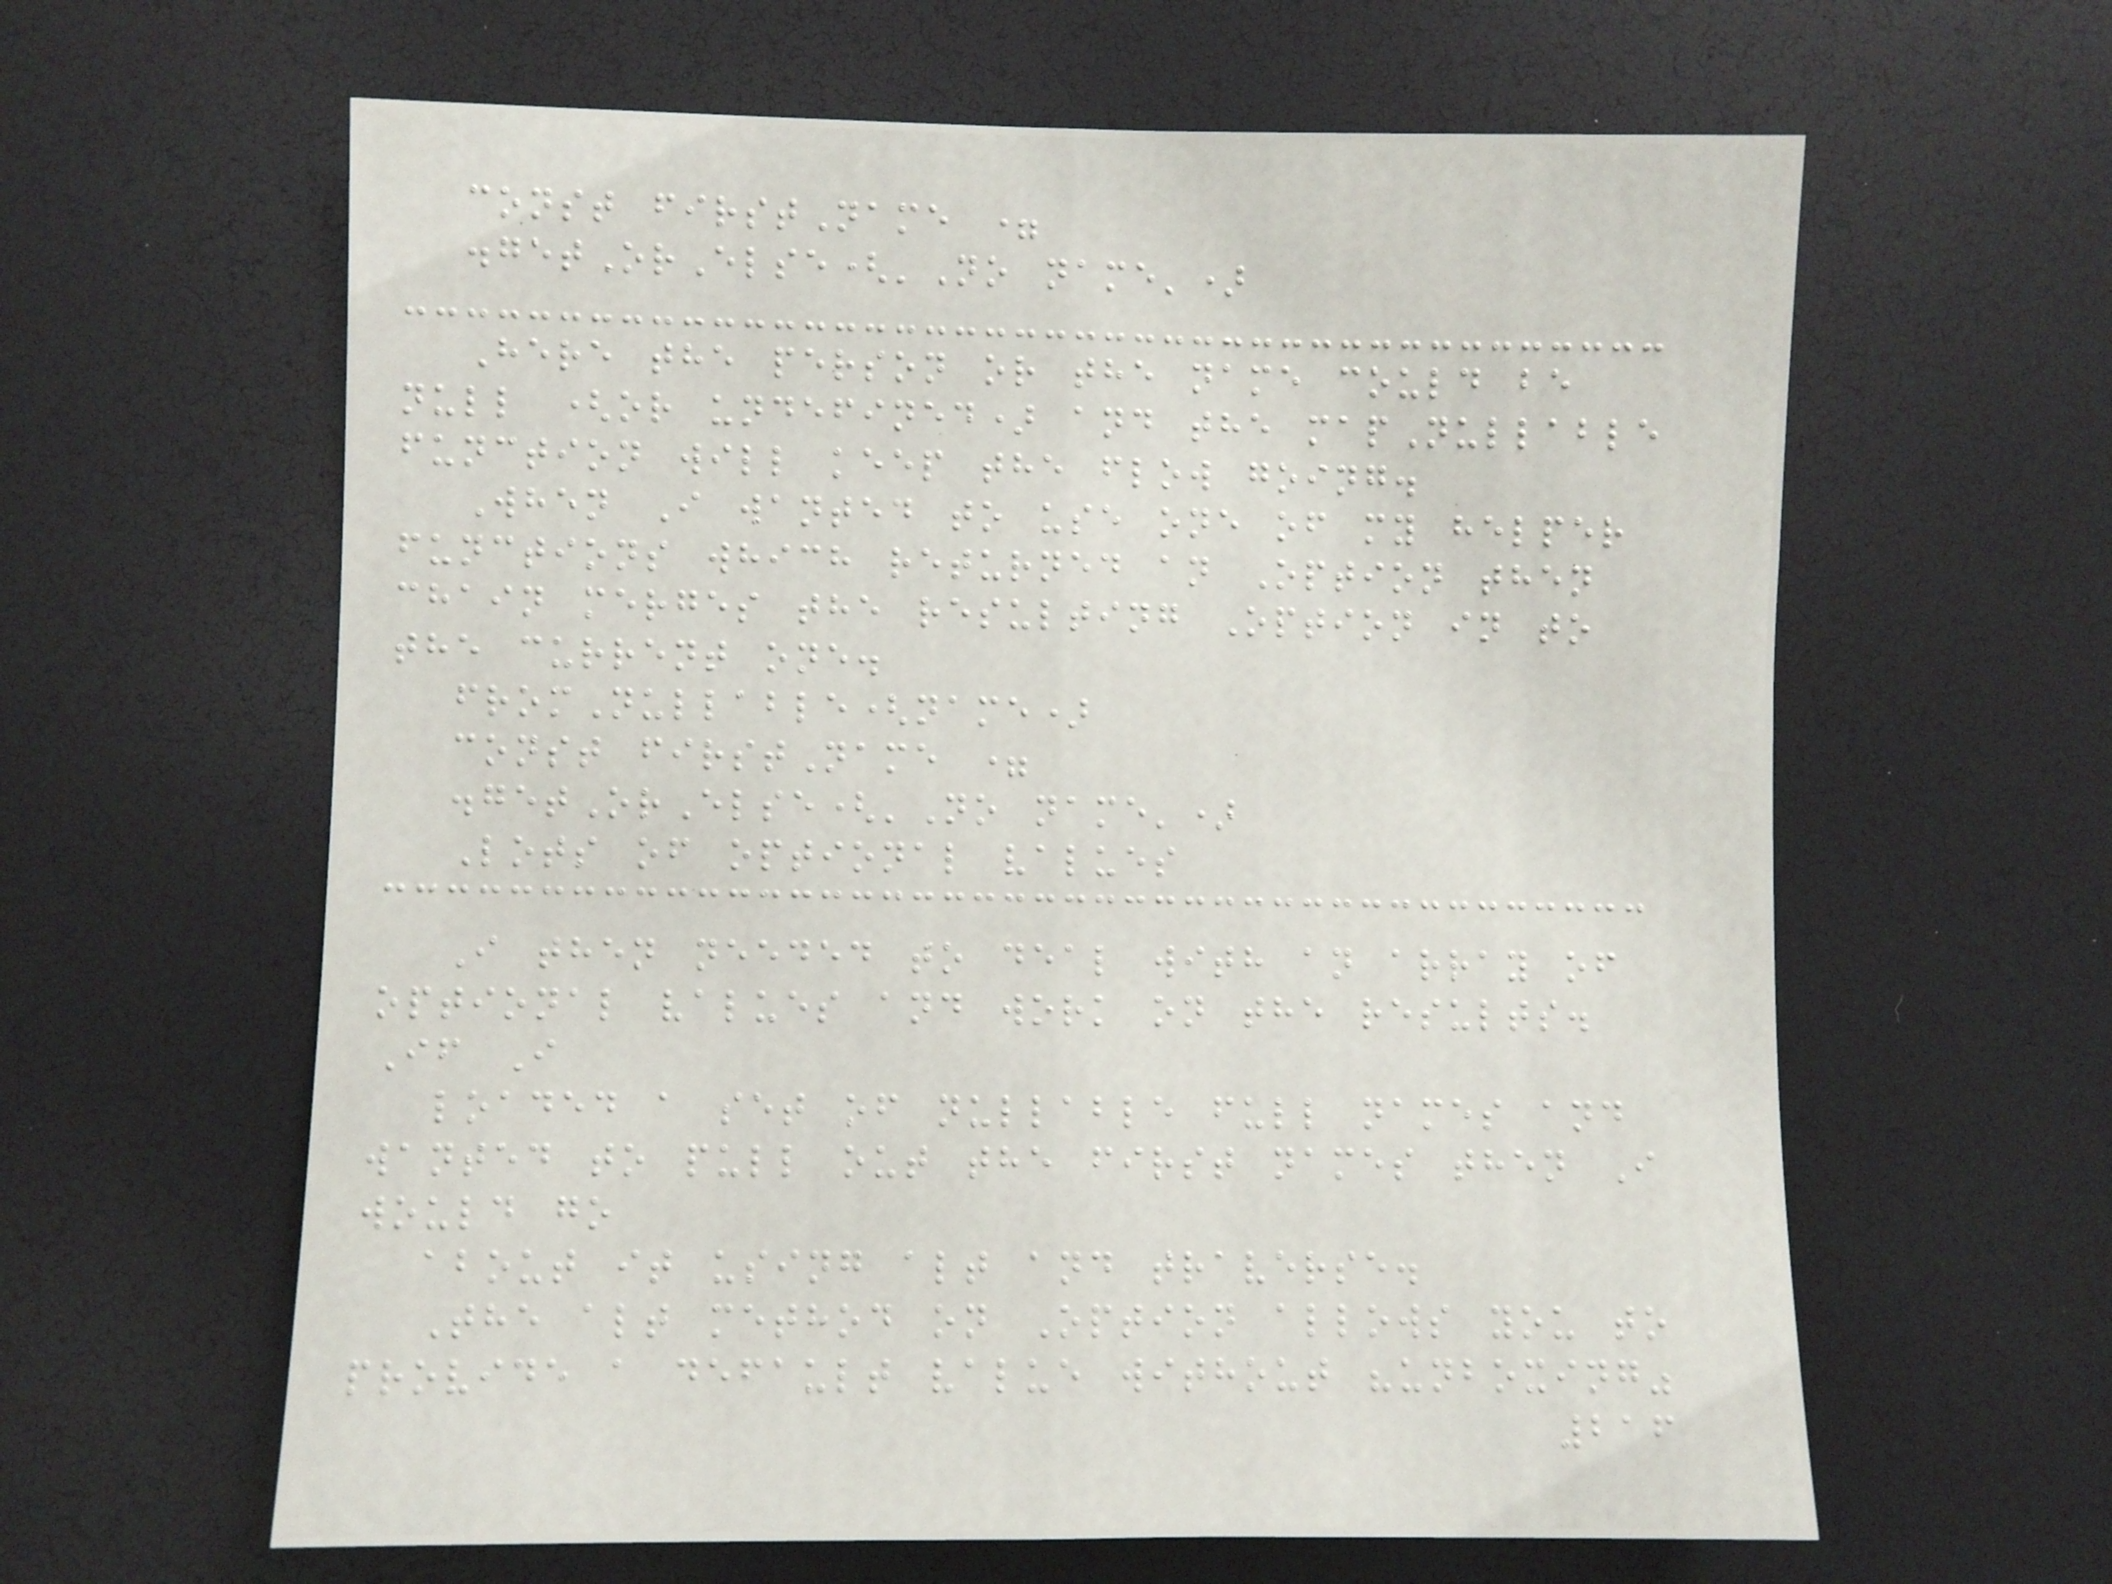const firstName =
.getOrElse('No name')
Here the person or the name could be
null (or undefined) and the mapNullable
function will keep the flow going.
When I wanted to use one of my helper
functions which returned an Option then
chain merges the resulting Option in to
the current one.
fromNullable(name)
const firstName =
.getOrElse('No name')
Lots of optional values
I then needed to deal with an array of
optional values and work on the results.
If I
loaded a set of nullable full names and
wanted to pull out the first names then I
would go
about it using alt and traverse.
The alt method on Option allows you to
provide a default value without "unboxing"
216
